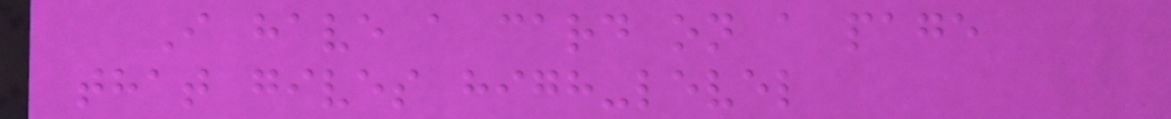I have a card on a page
that gives high-level
